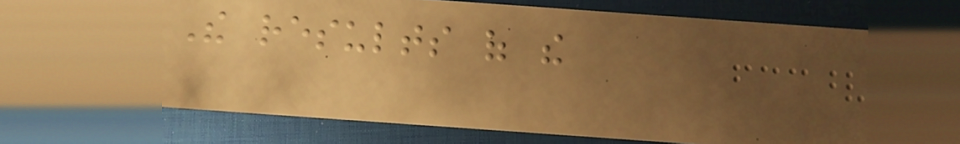The results of the
